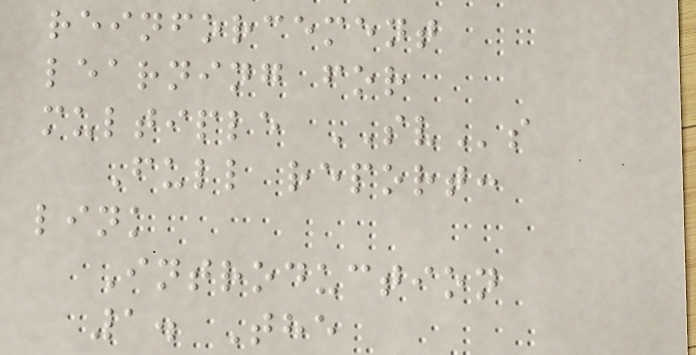reinforcement
learning for
multiple SVs
Full report:
link
Introduction
1. The
